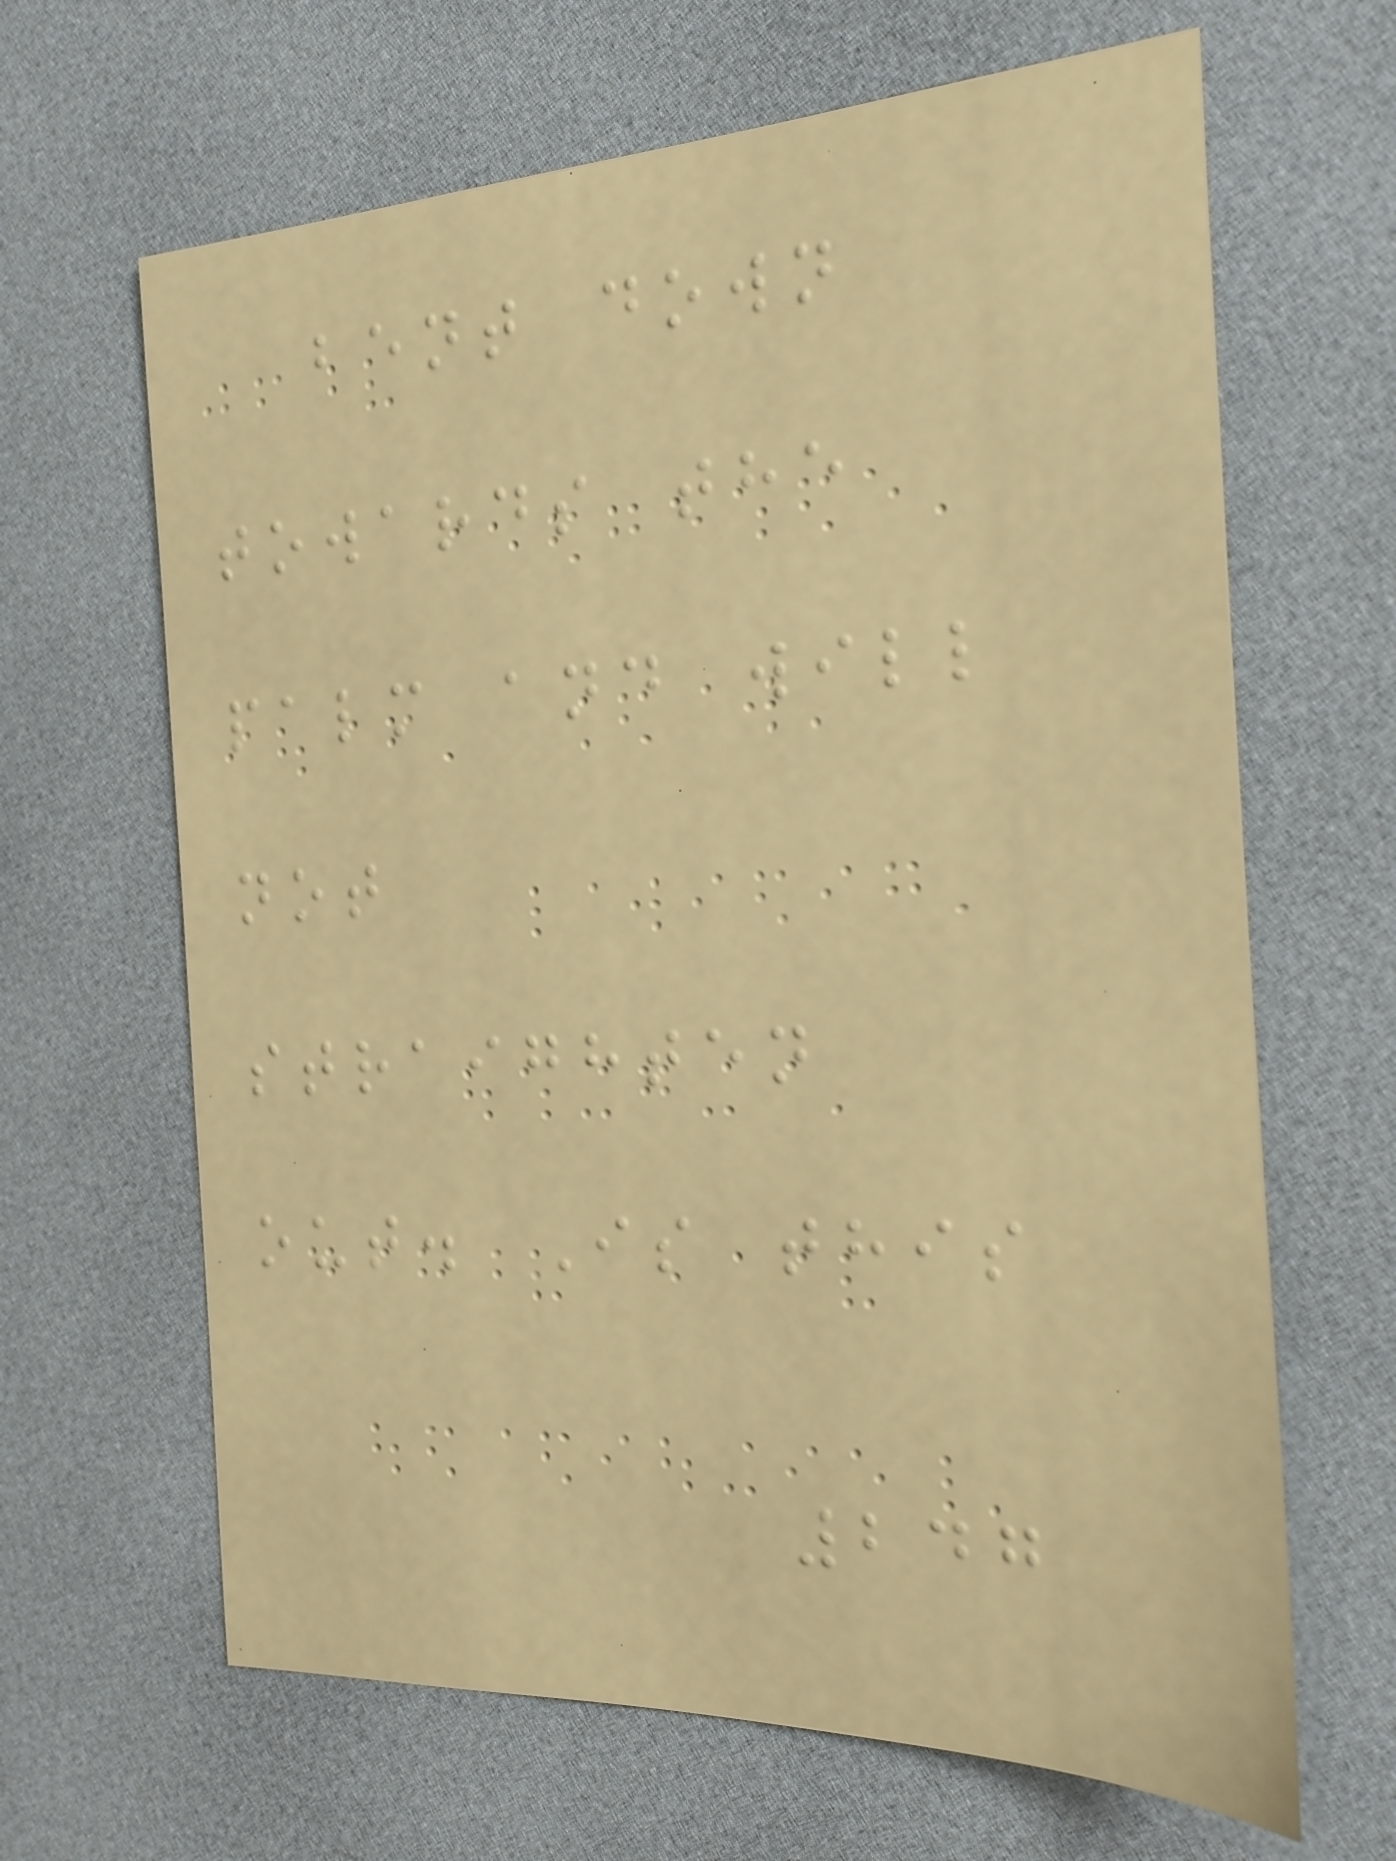bent down
towards the
palm and will
not
straighten
out. Is this
247
